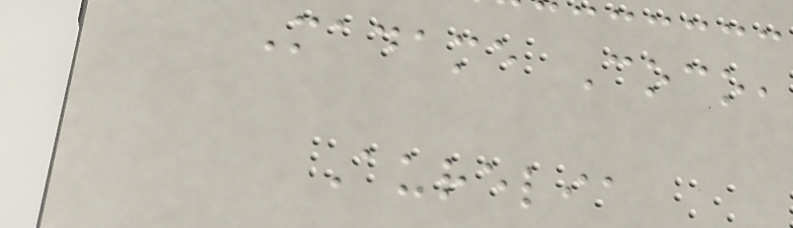Madame Coco,
Aurelia
